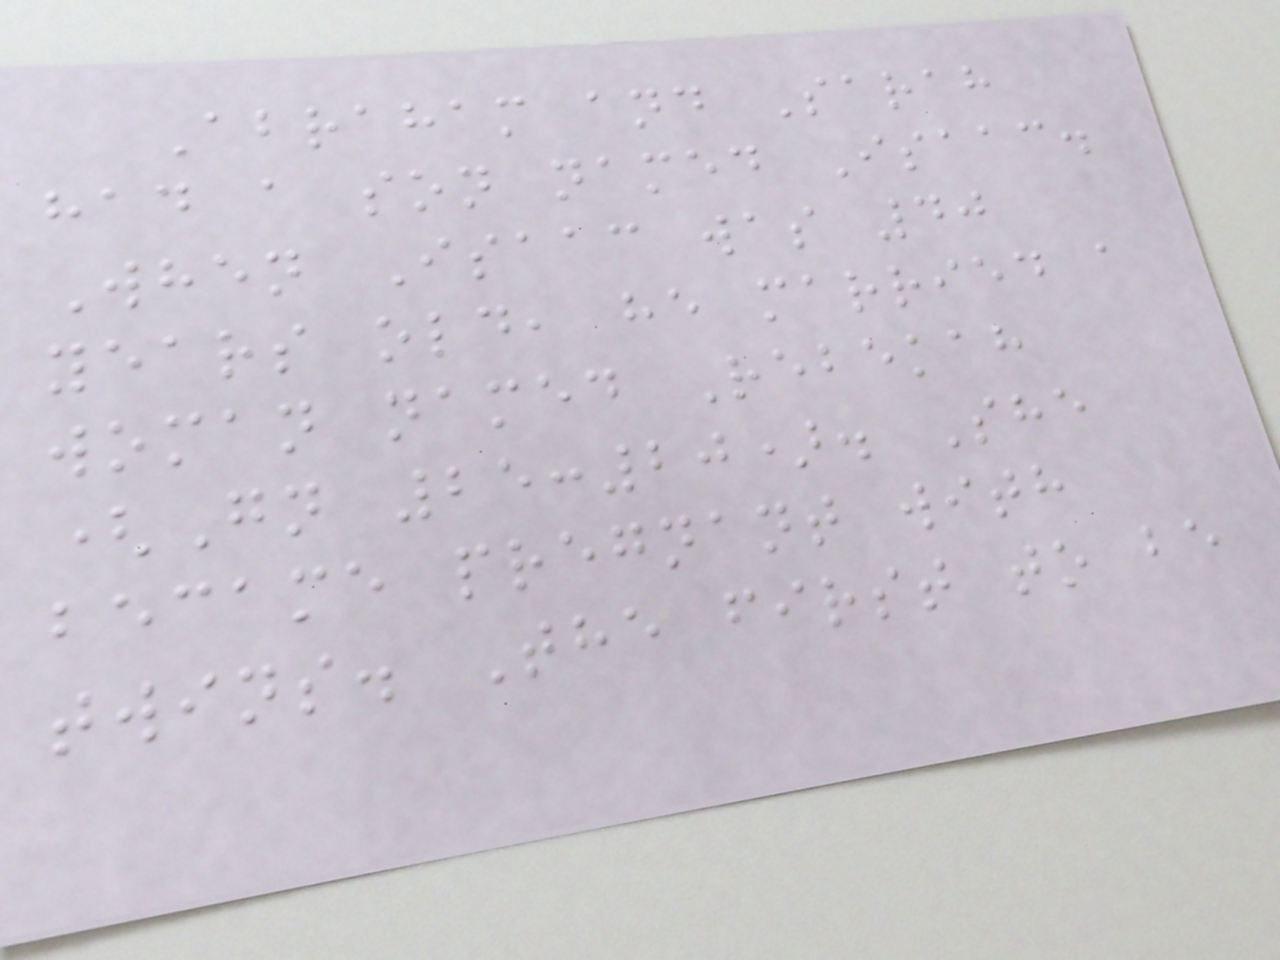Abraham and Sarah
had a son named Isaac.
When Isaac was 40
years old, he married a
woman named Rebekah
(Gn 25:20). She
became pregnant with
twins. The first to be
